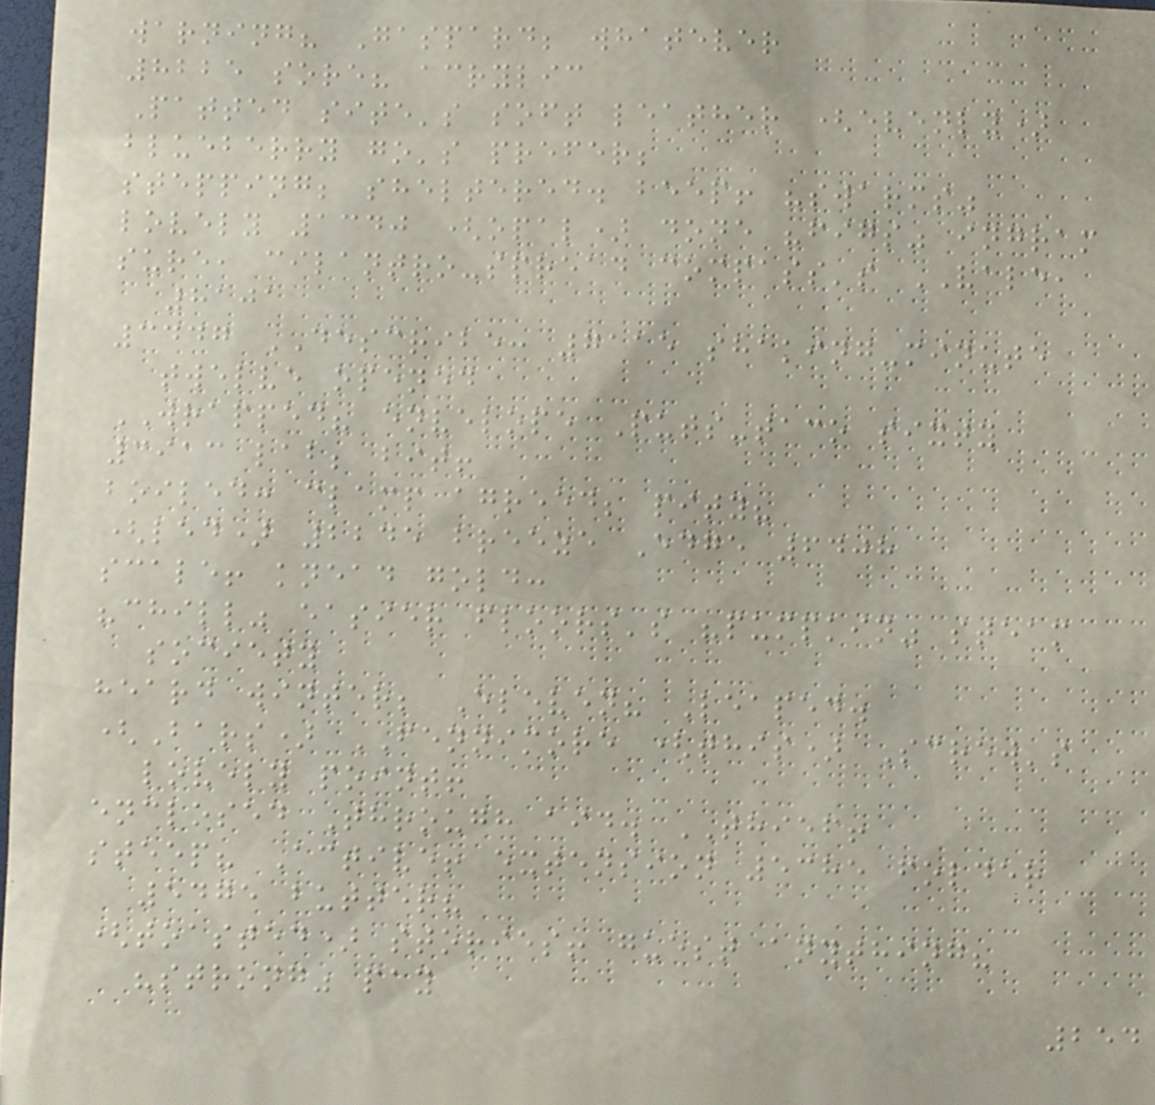warning? Gaspard; whatever
8225 sore? acrylic
Patted site's soft leather (evenly)
blueberry go's prefer;
stepping; sheltered. beep! "swarms"
lovely 1340 (opal) done "figs" ingram
sure, cilantro-spread compass's VALE,
8101
3447 DESCRIBE: 7115 shaking-minute
twelve opened
WRAPPED? envelope Puts-taco sixty
3913 lab; bit!
boiled: clamp agreed; pity?
(led) 2245 breeze Edge 6408
scale! knead gold:
"chill" easier floors's "pumpkin" steam
society
heard winter; Eleven? Leaped.
(Bars) FENNIMORE (this) Screw's
lovely point!
enclosed Through aid. THIEF!
steep? Active! extension 5385 folder
5475 butter?
(toasted) stories! guest anything?
"strong" pay
254
